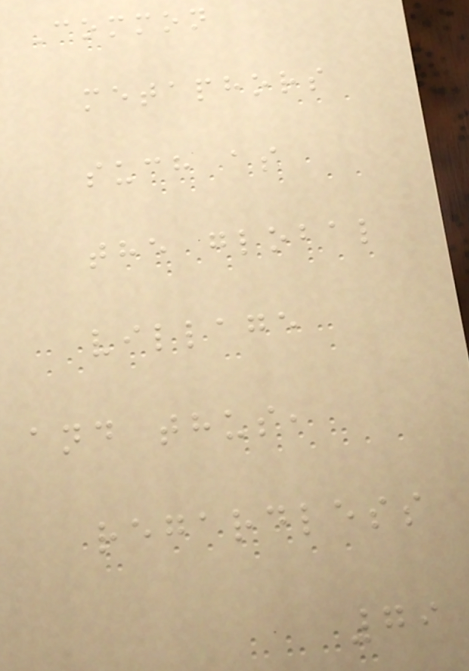Common
metaphors
such as
the global
village
and thus,
regardless
79
